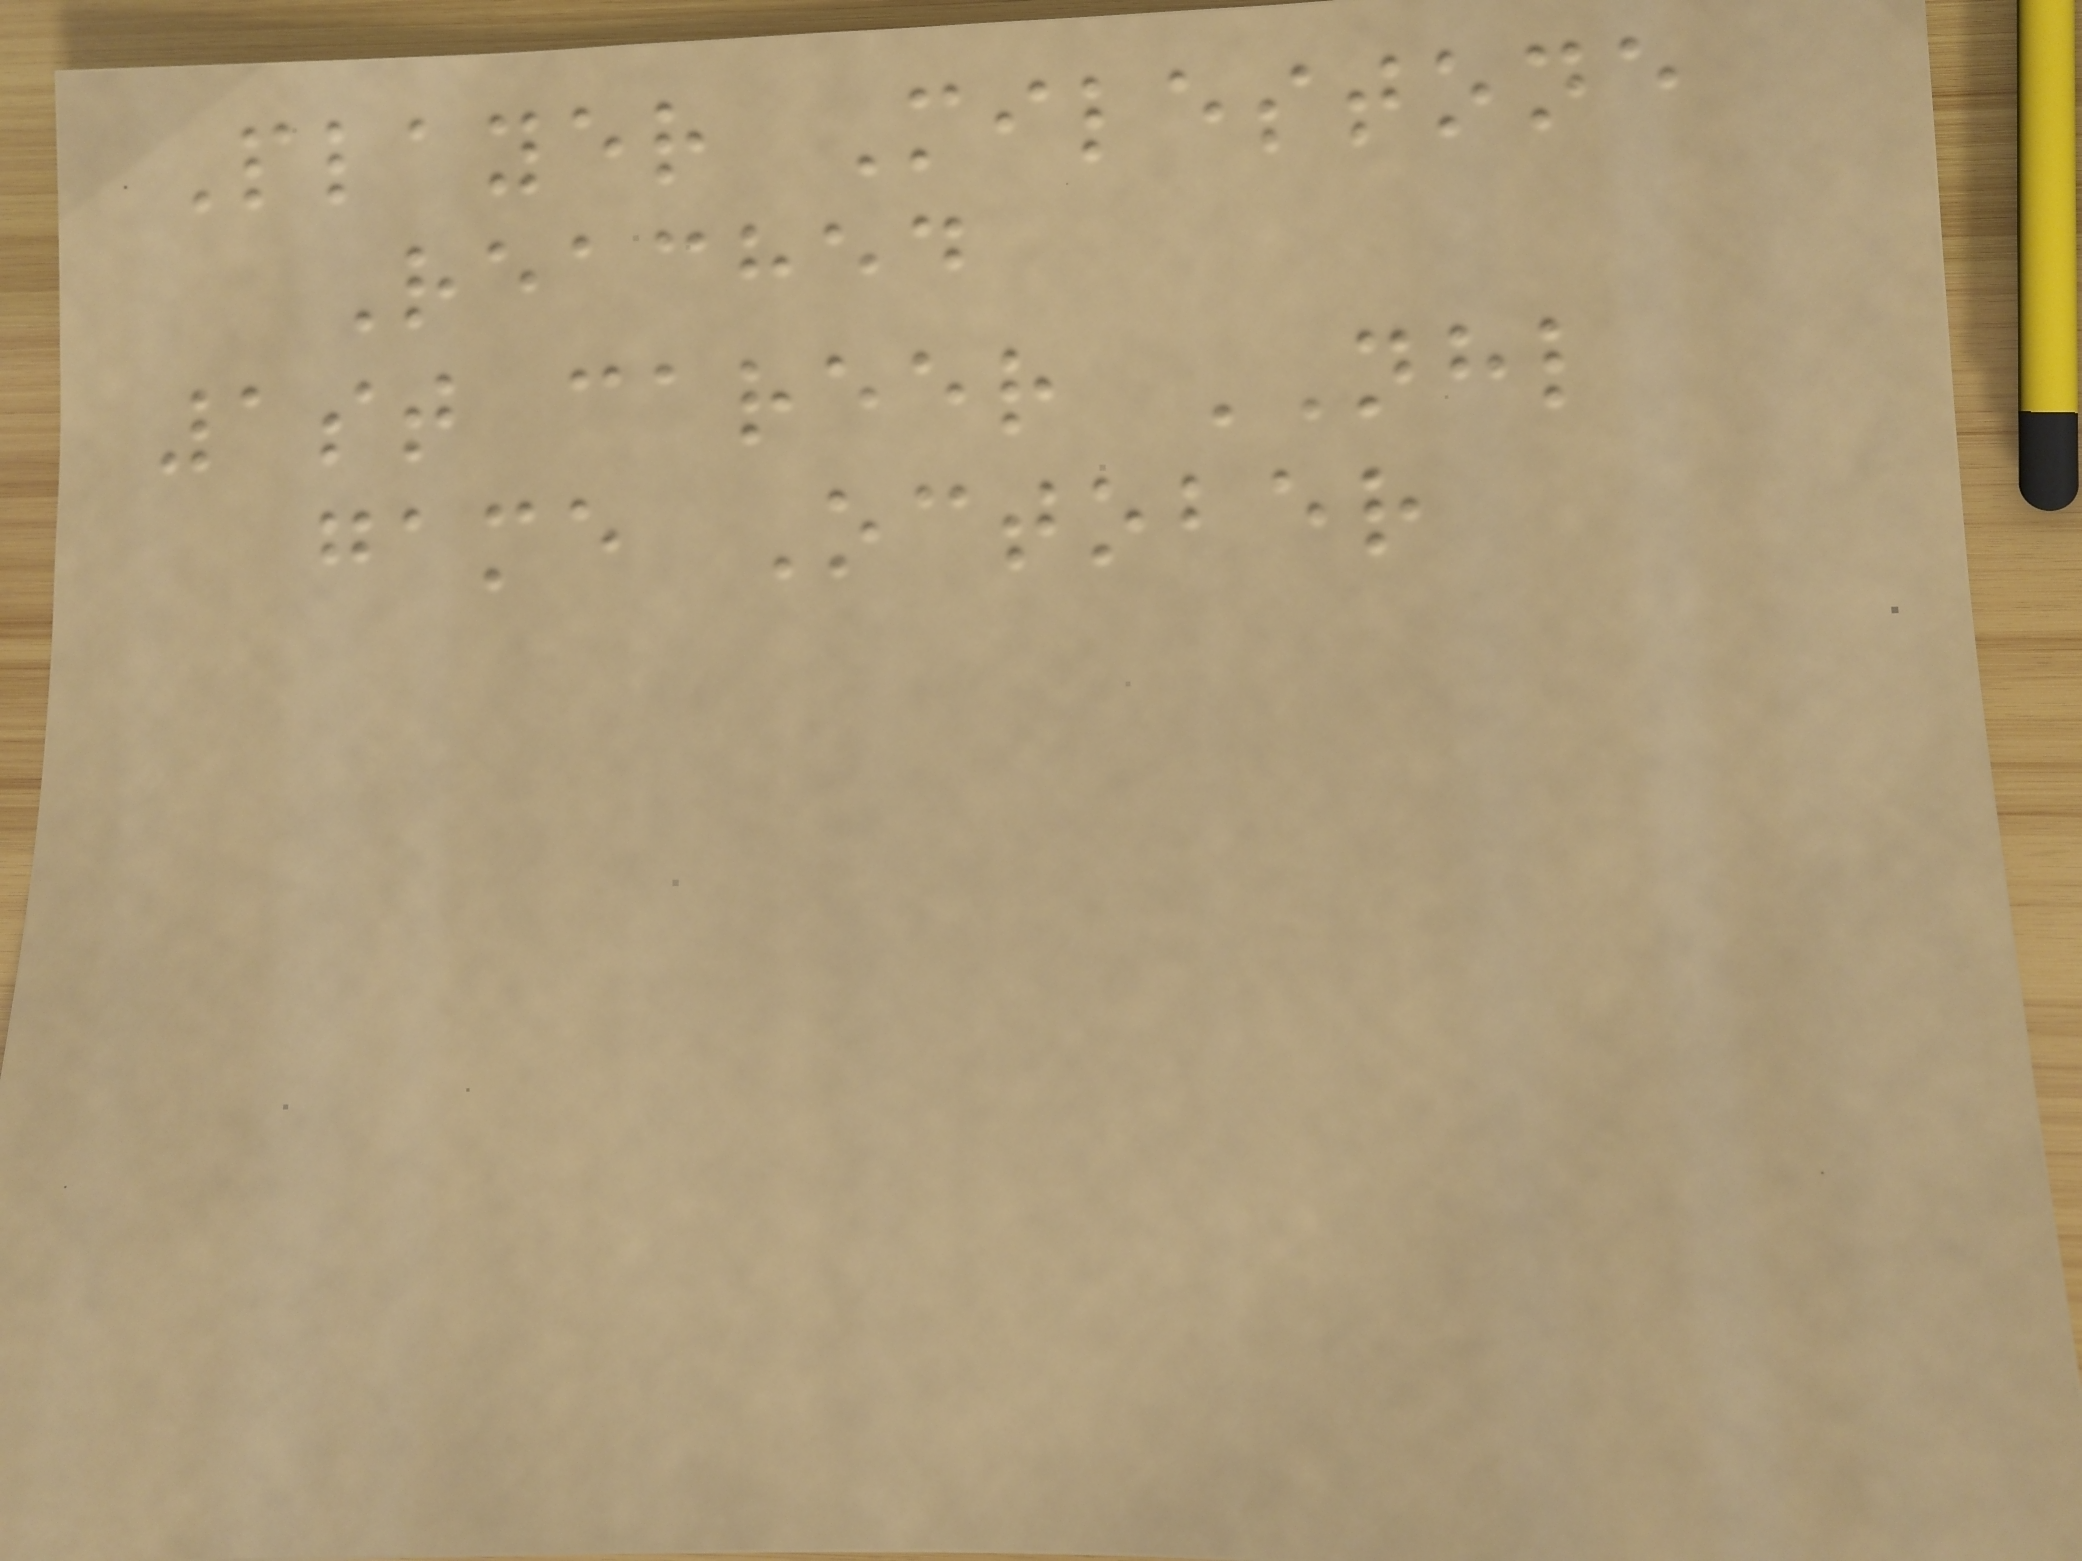Player Milestone
Reached
1st career NHL
game October
